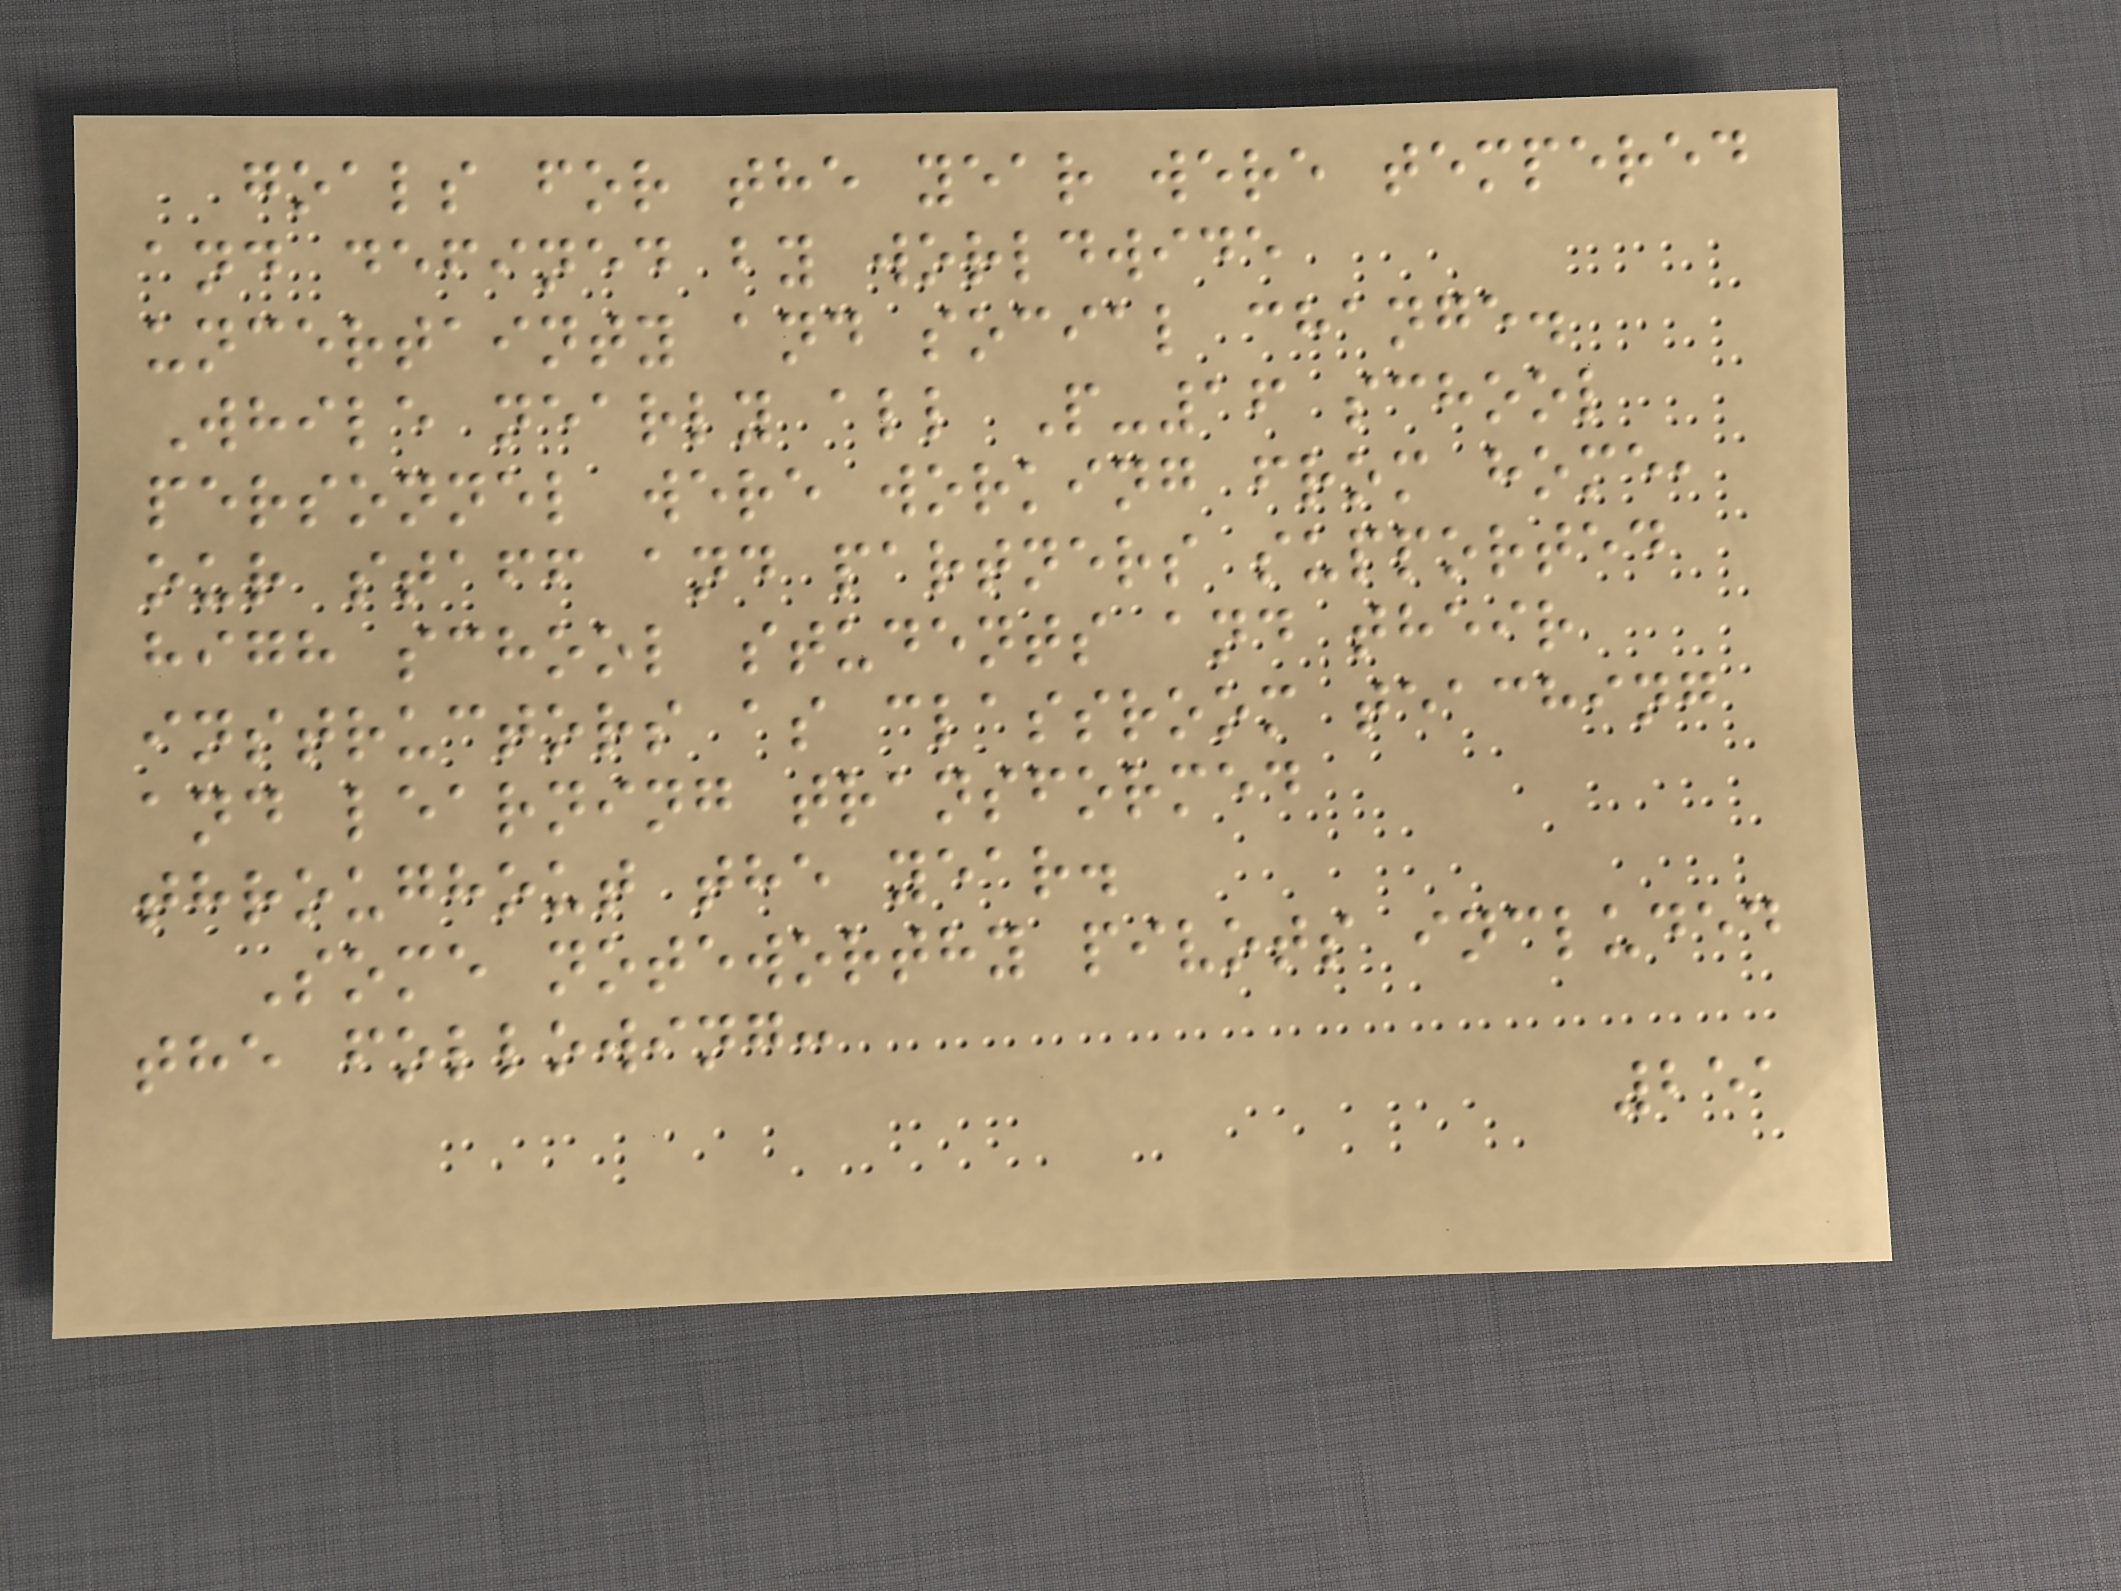goals for the year were tempered
and defined by worldwide
uncertainty and social change.
While nearly all P-16 school
personnel were working from home,
our staff and partners supported
high school students and their
instructors as classroom teaching
and learning transformed
throughout the year.
Some noteworthy pivots included
the following:
251
